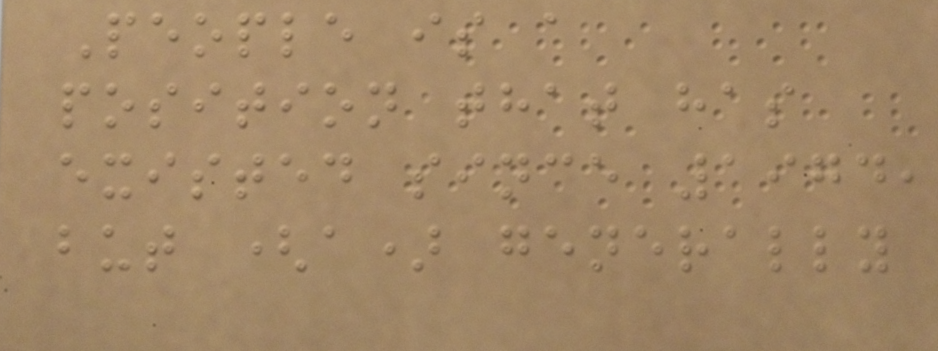People is a
position that has
existed since 1974,
but (a) generally
